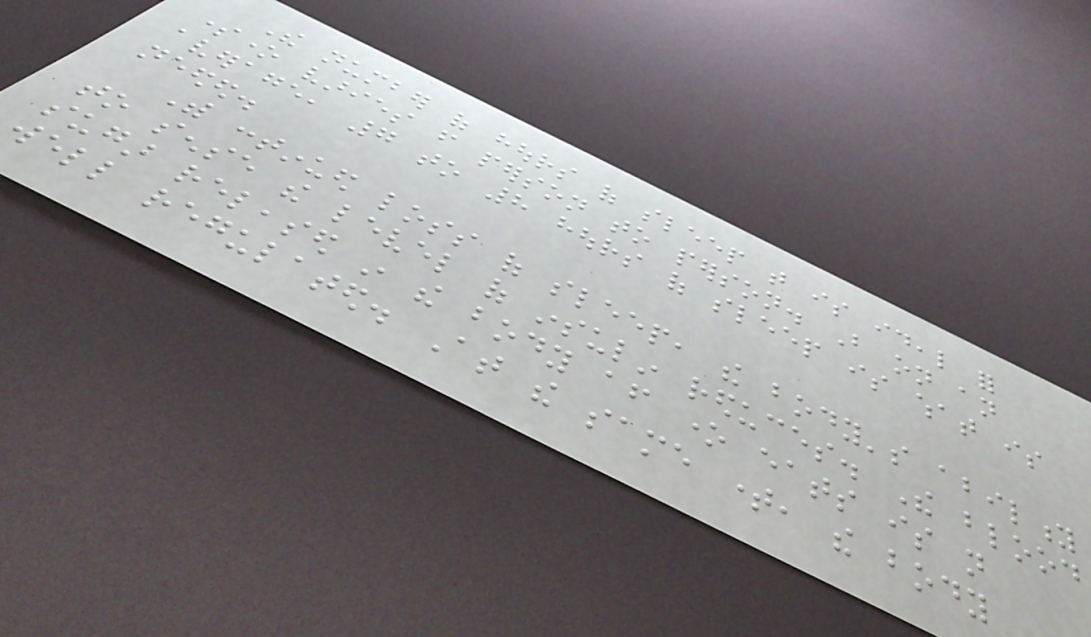The number of hours of sleep that is ideal for
someone varies from person to person. But on an
average, 7 to 8 hours of sleep is what is
needed.
With continued loss of sleep, the body's ability
to sense the level of insulin reduces. The blood
sugar released in the body after one eats is not
well regulated. At the same time, the body
